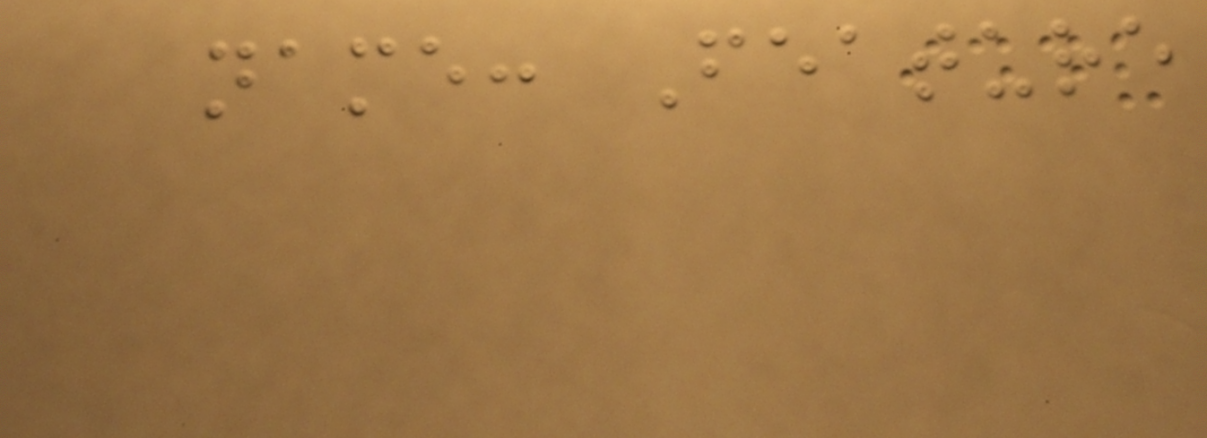name: Feature
